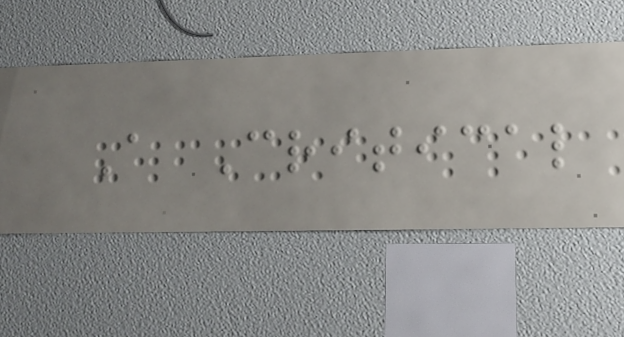A Critical
